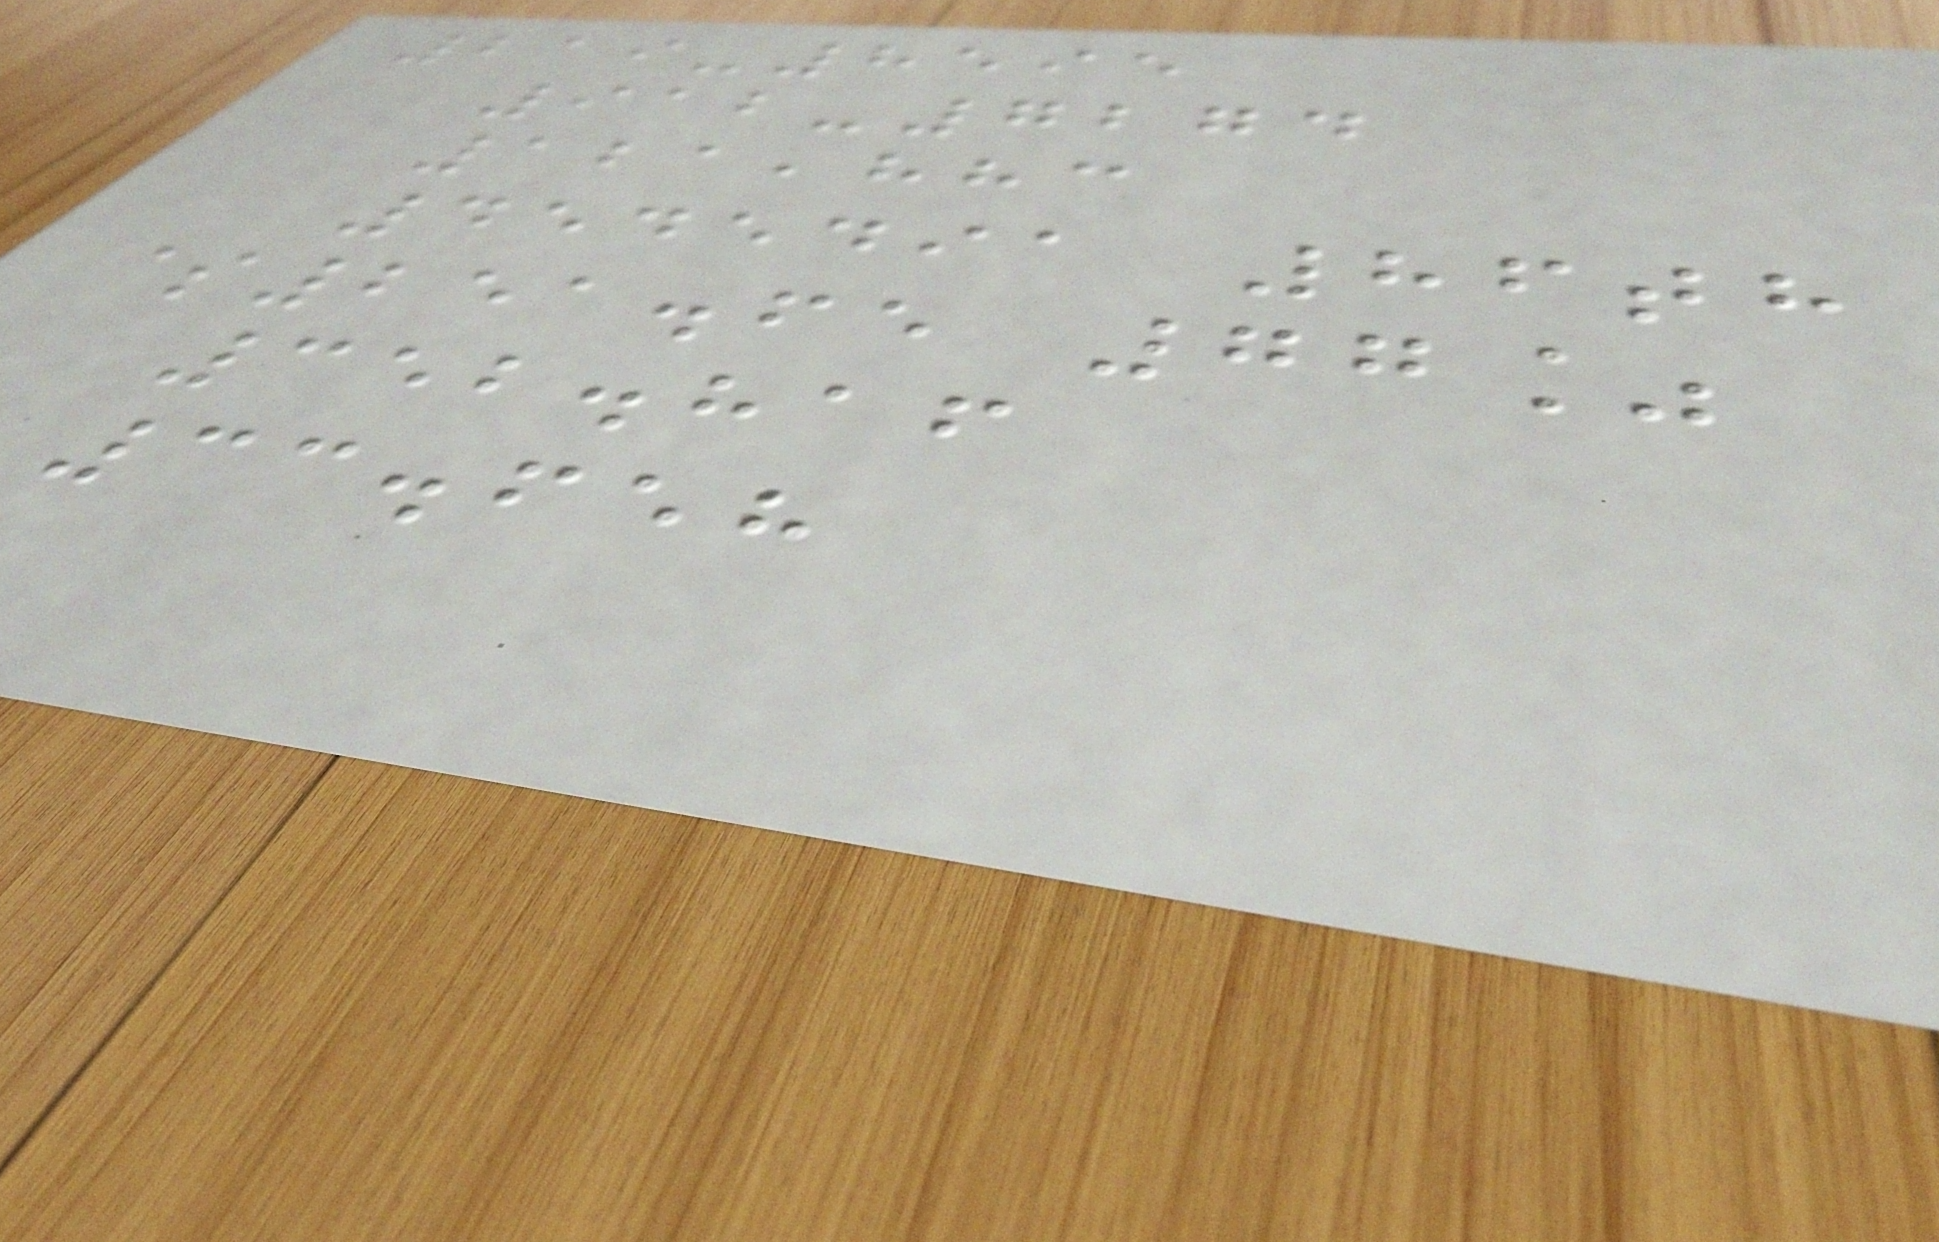219-8595
912-7274
121,883
4545491 86th
$251.65 77%
352.816
33.658
